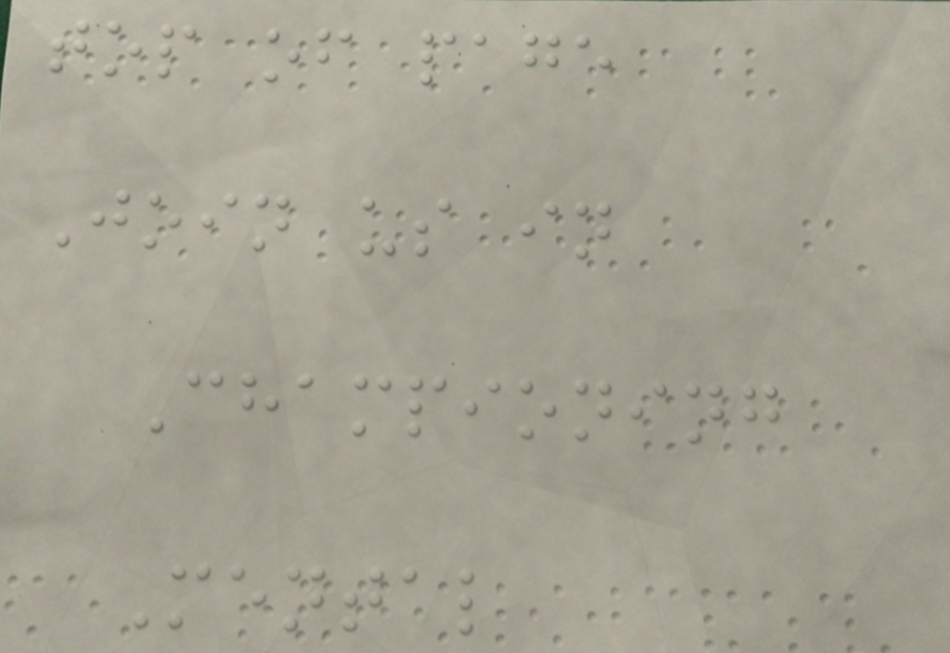top of page
Join us in
Championing
Mental
